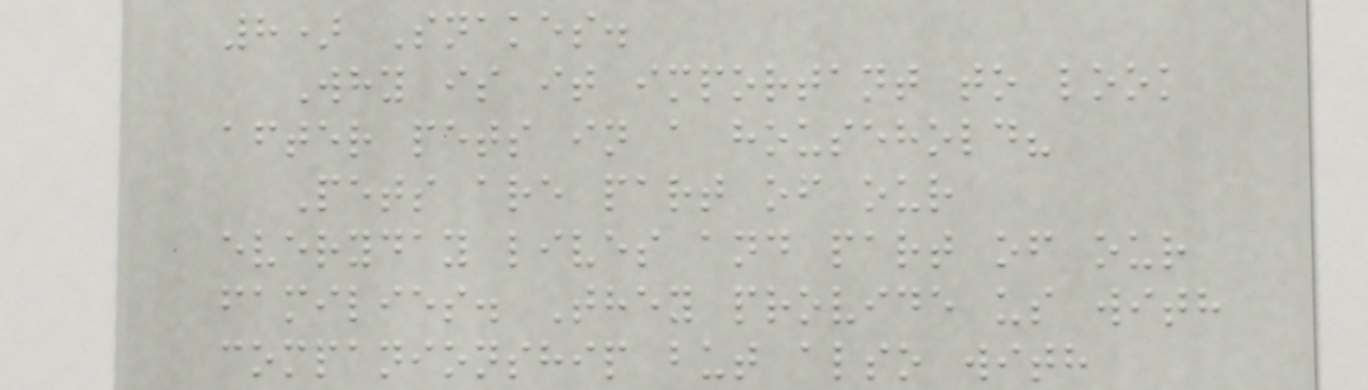8) Snakes.
Why is it important to look
after pets in a household?
Pets are part of our
everyday lives and part of our
families. They provide us with
companionship but also with
